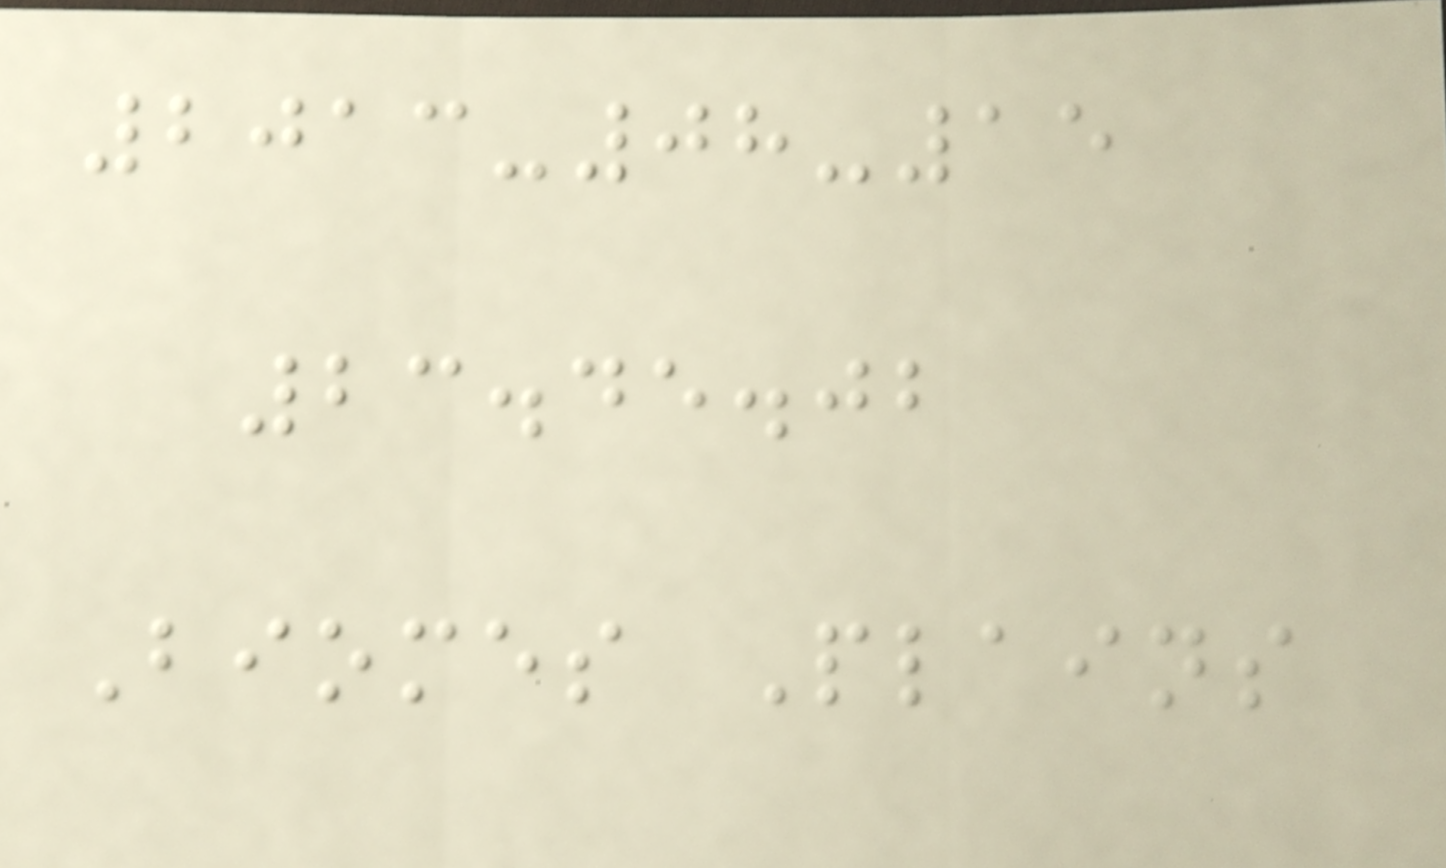2013-08-15
23.45.02
Biomes Plains
